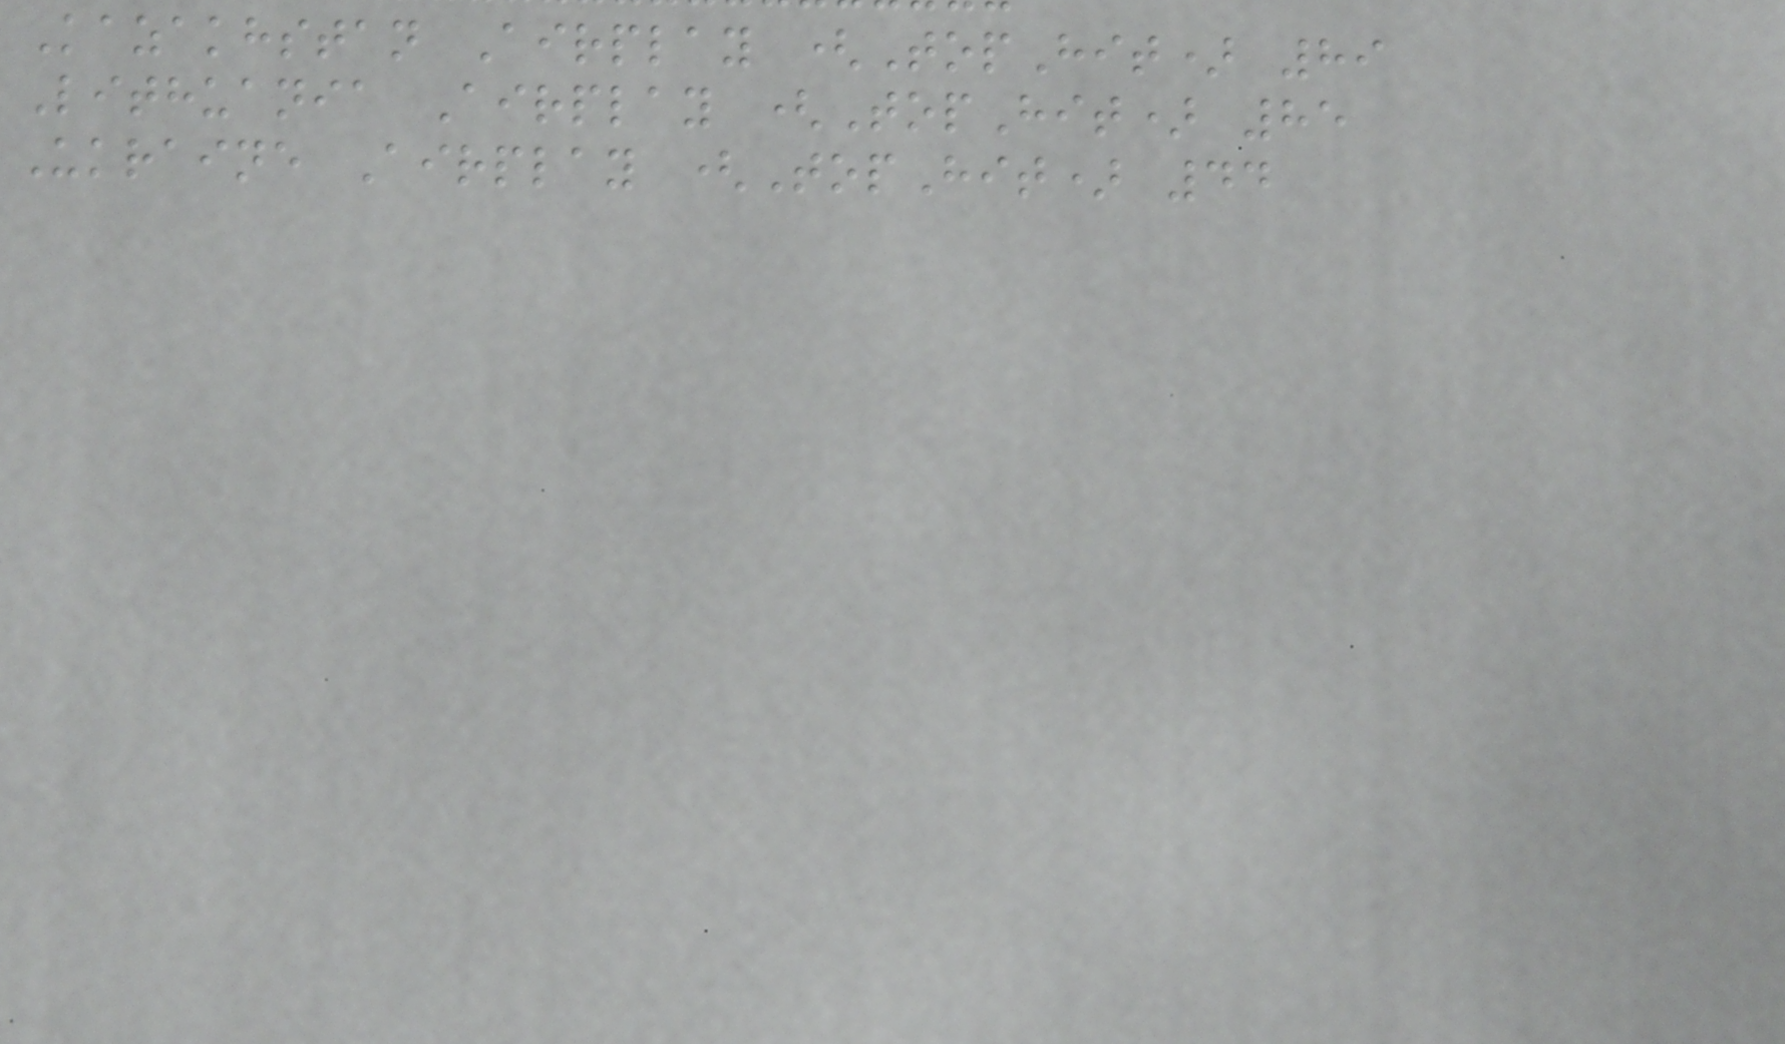Kazakhstan Airplay (TopHit) 89
Lithuania Airplay (TopHit) 85
Ukraine Airplay (TopHit) 44
